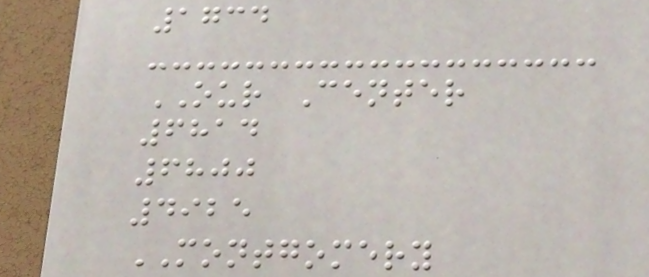1734
OUR Center
6814
6800
4925
MONTGOMERY
